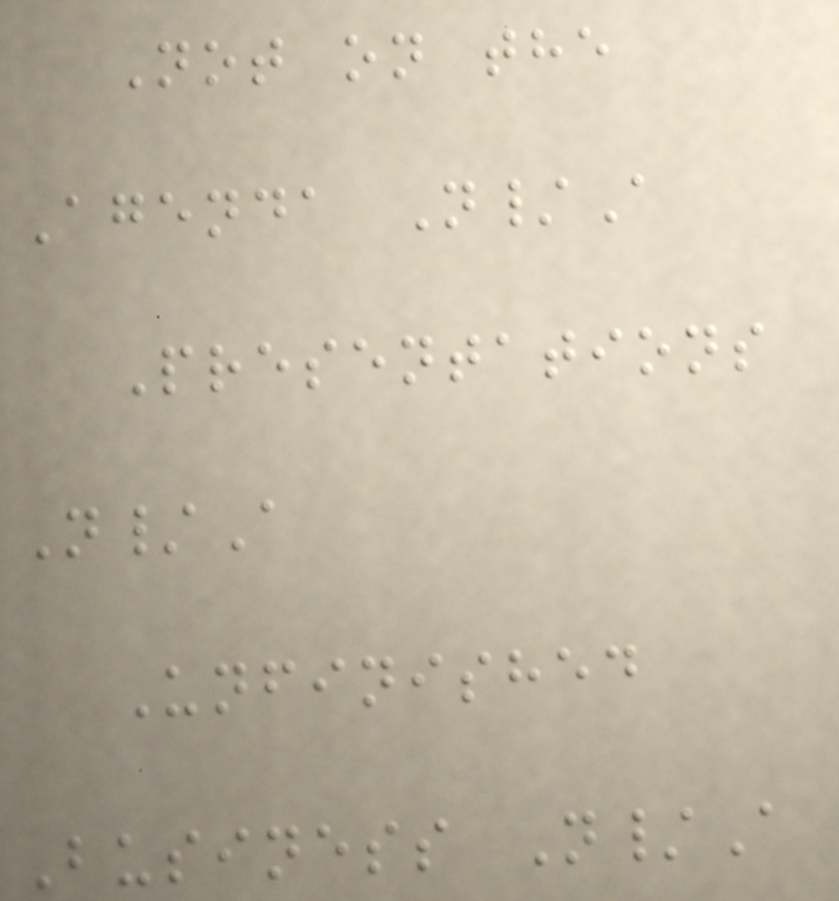Not on the
Agenda N/A
Presentations
N/A
Unfinished
Business N/A
